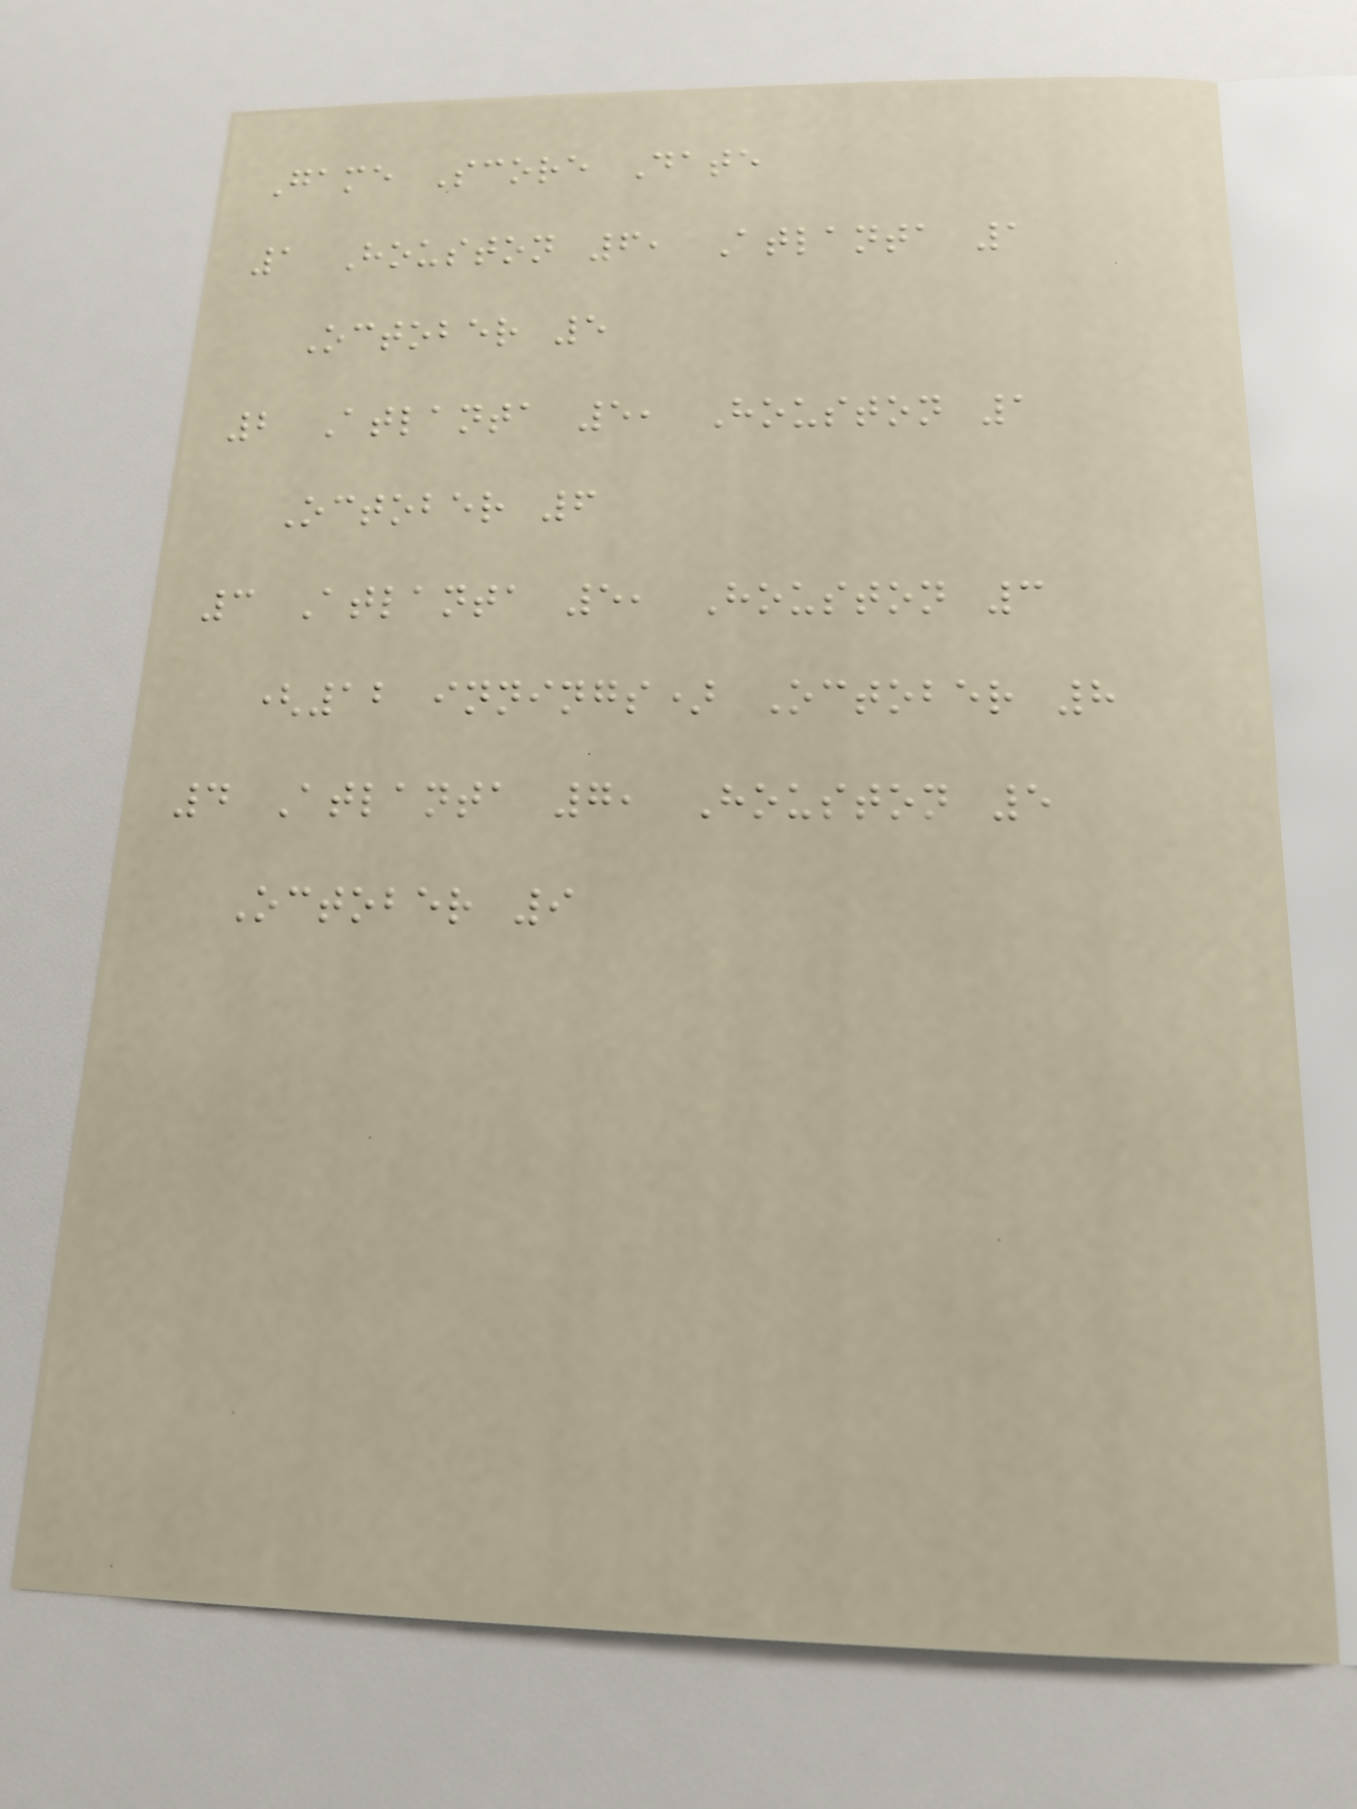Game Score Date
1 Houston 6, Atlanta 1
October 5
2 Atlanta 5, Houston 1
October 6
3 Atlanta 5, Houston 3
(12 innings) October 8
4 Atlanta 7, Houston 5
October 9
